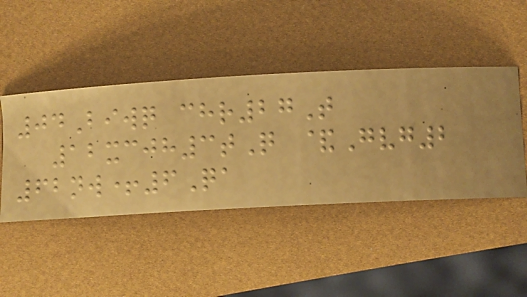04Biwq chr27T
12xcjh3tQ &Gvg2
62nw+6Qa
